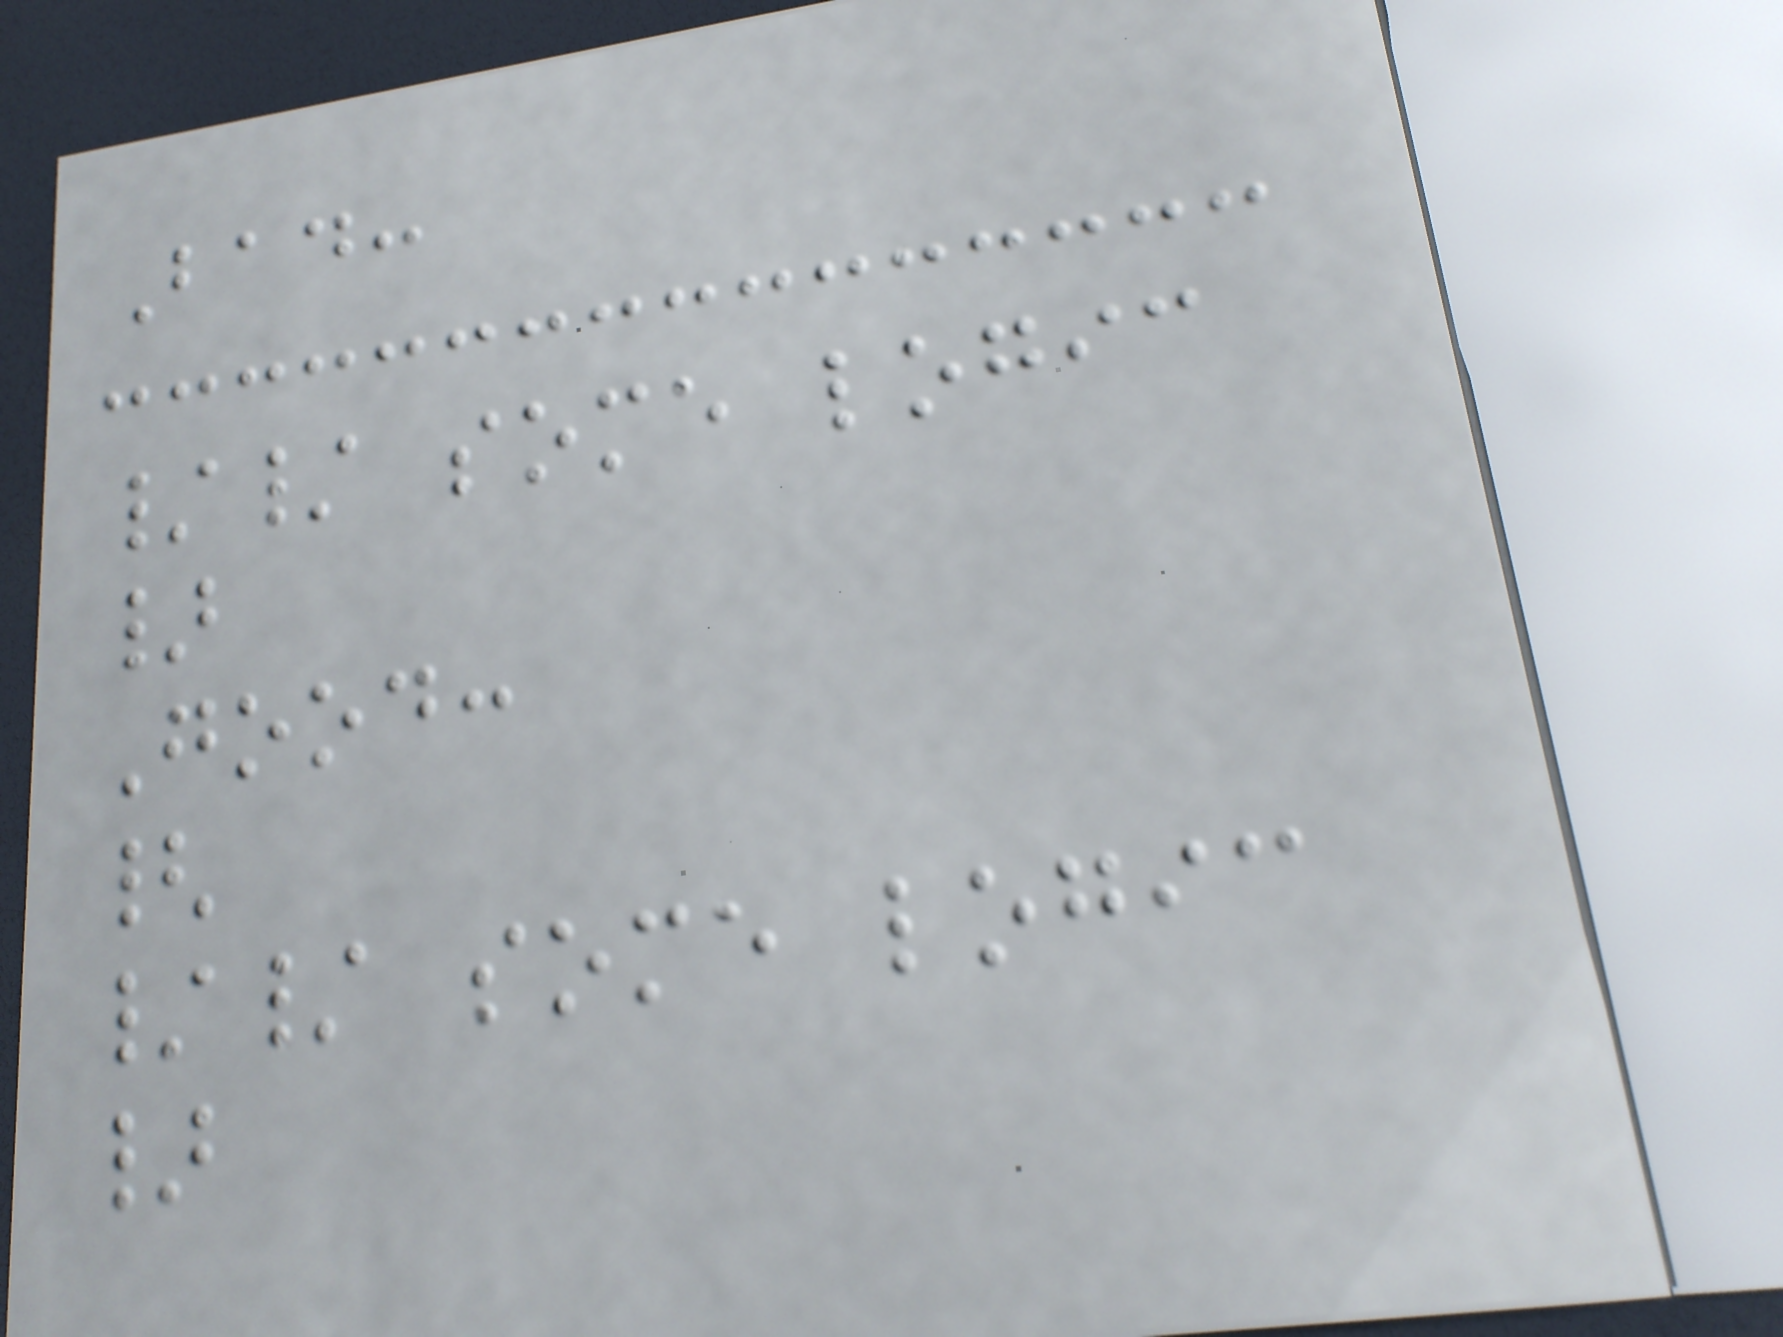Bad:
// some logic
}
Good:
{
// some logic
}
